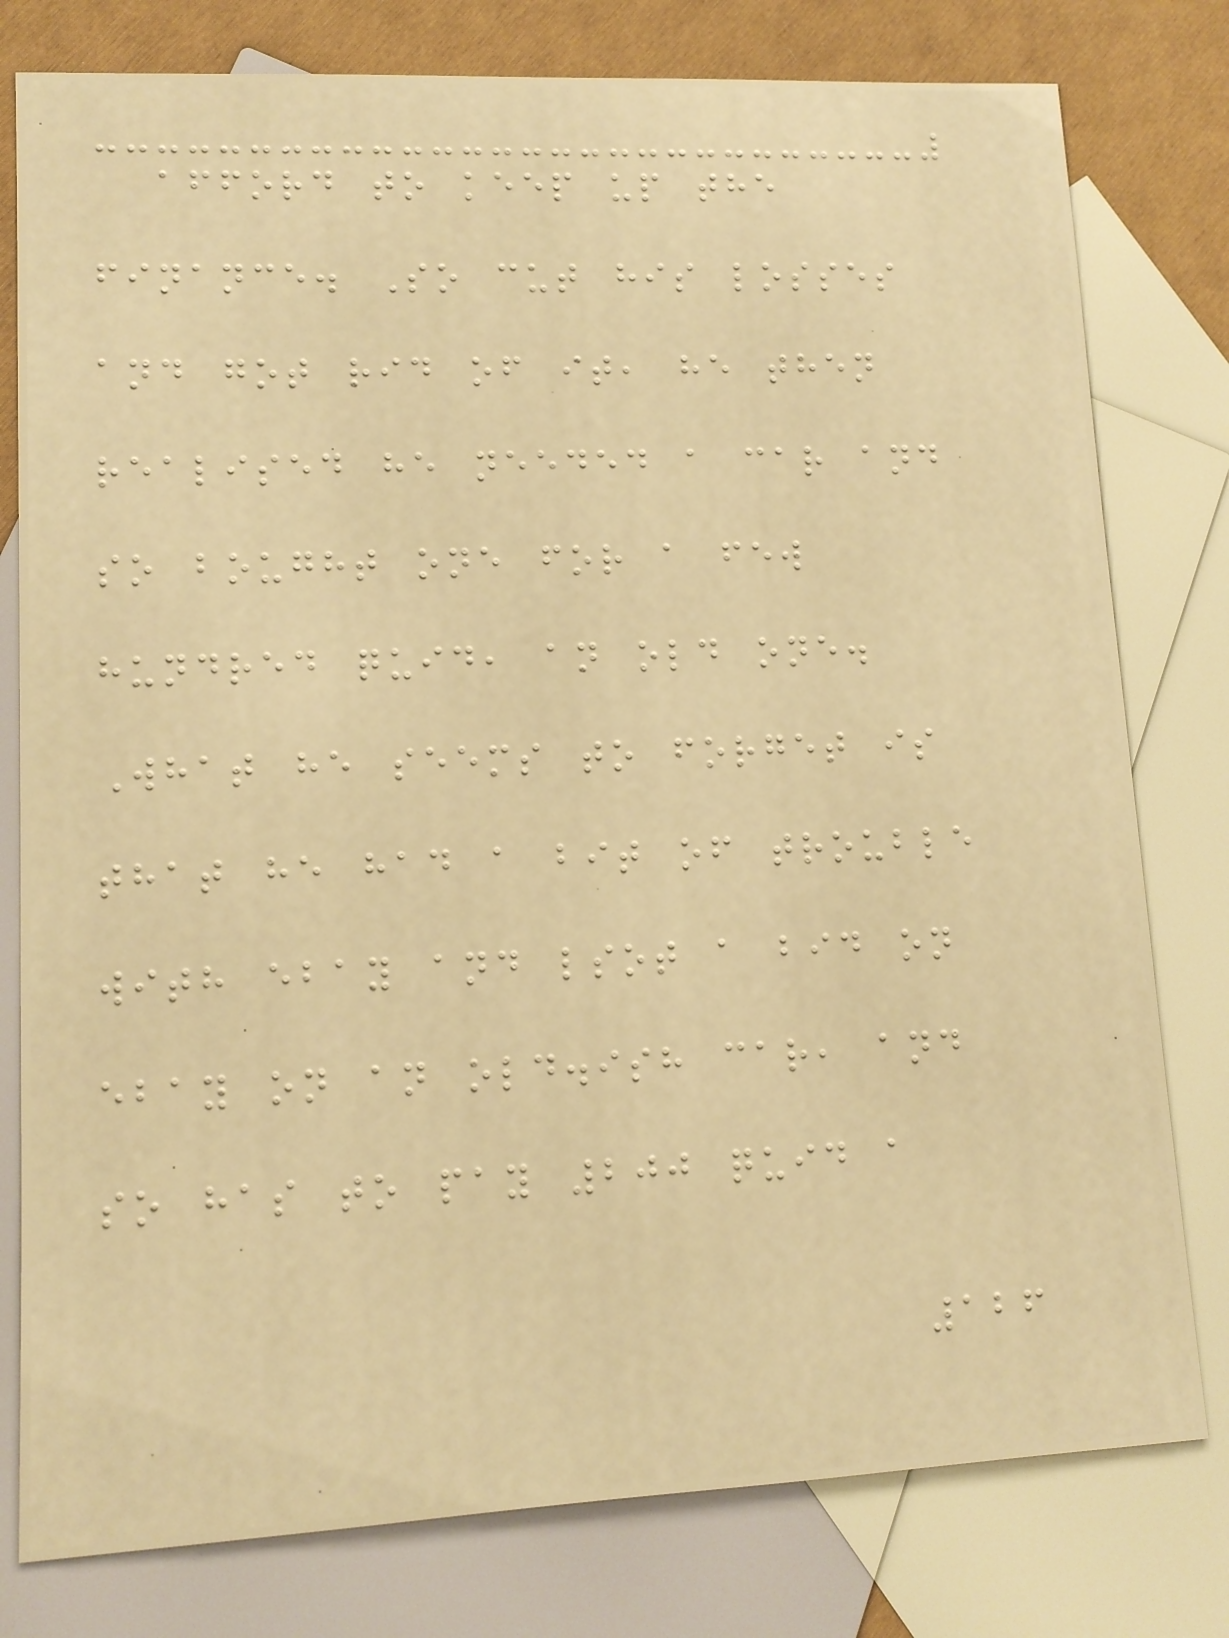afford to keep up the
finance. So cut his losses
and got rid of it, he then
realised he needed a car and
so bought one for a few
hundred quid, an old one.
What he seems to forget is
that he had a bit of trouble
with ebay and lsot a bid on
ebay on an old.ish car, and
so has to pay 200 quid a
126
